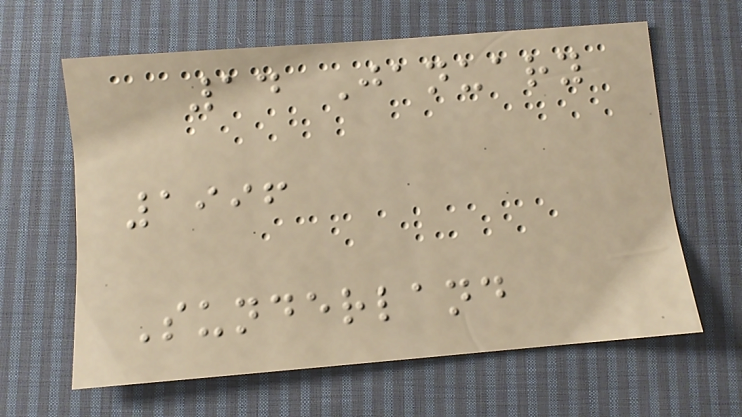14 January
1996
Sunderland
